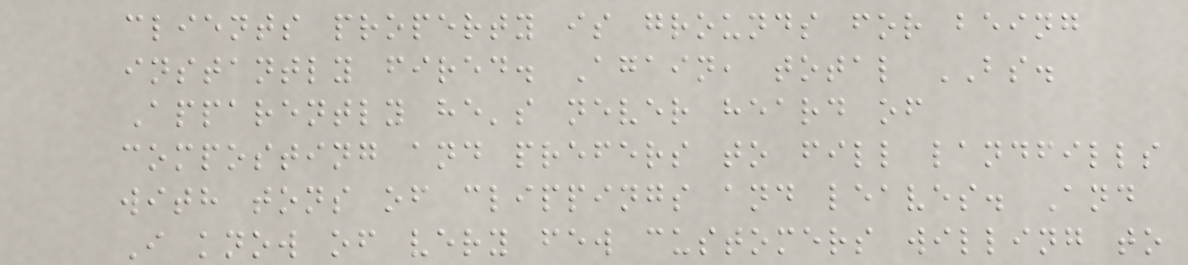clients property is grounds for being
instantly fired. Again, total BS.
Apparently he's never heard of
composting and prefers to fill landfills
with tons of clippings and leaves. And
I know of very few customers willing to
